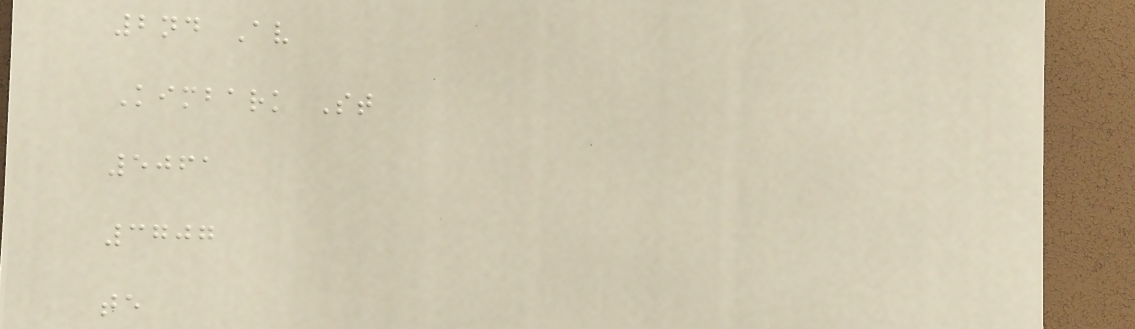2nd Av
Kimbark St
5061
3707
te
